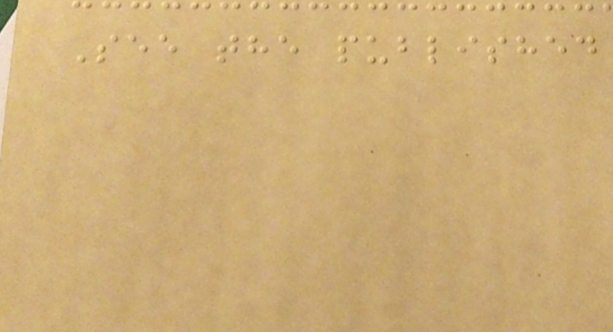See the published
